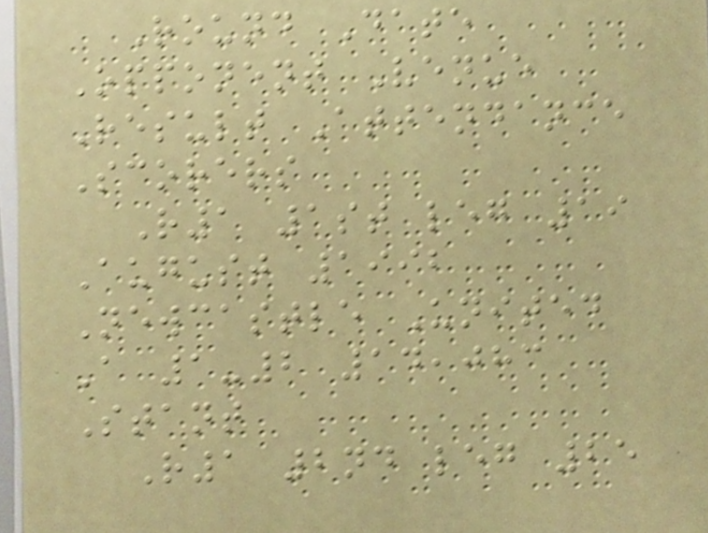Round Date
Opponent Venue
Result Attendance
Scorers
R1 1st leg 19
August 1992
Newcastle United
A 1-2 14,083
Stant
R1 2nd leg 25
